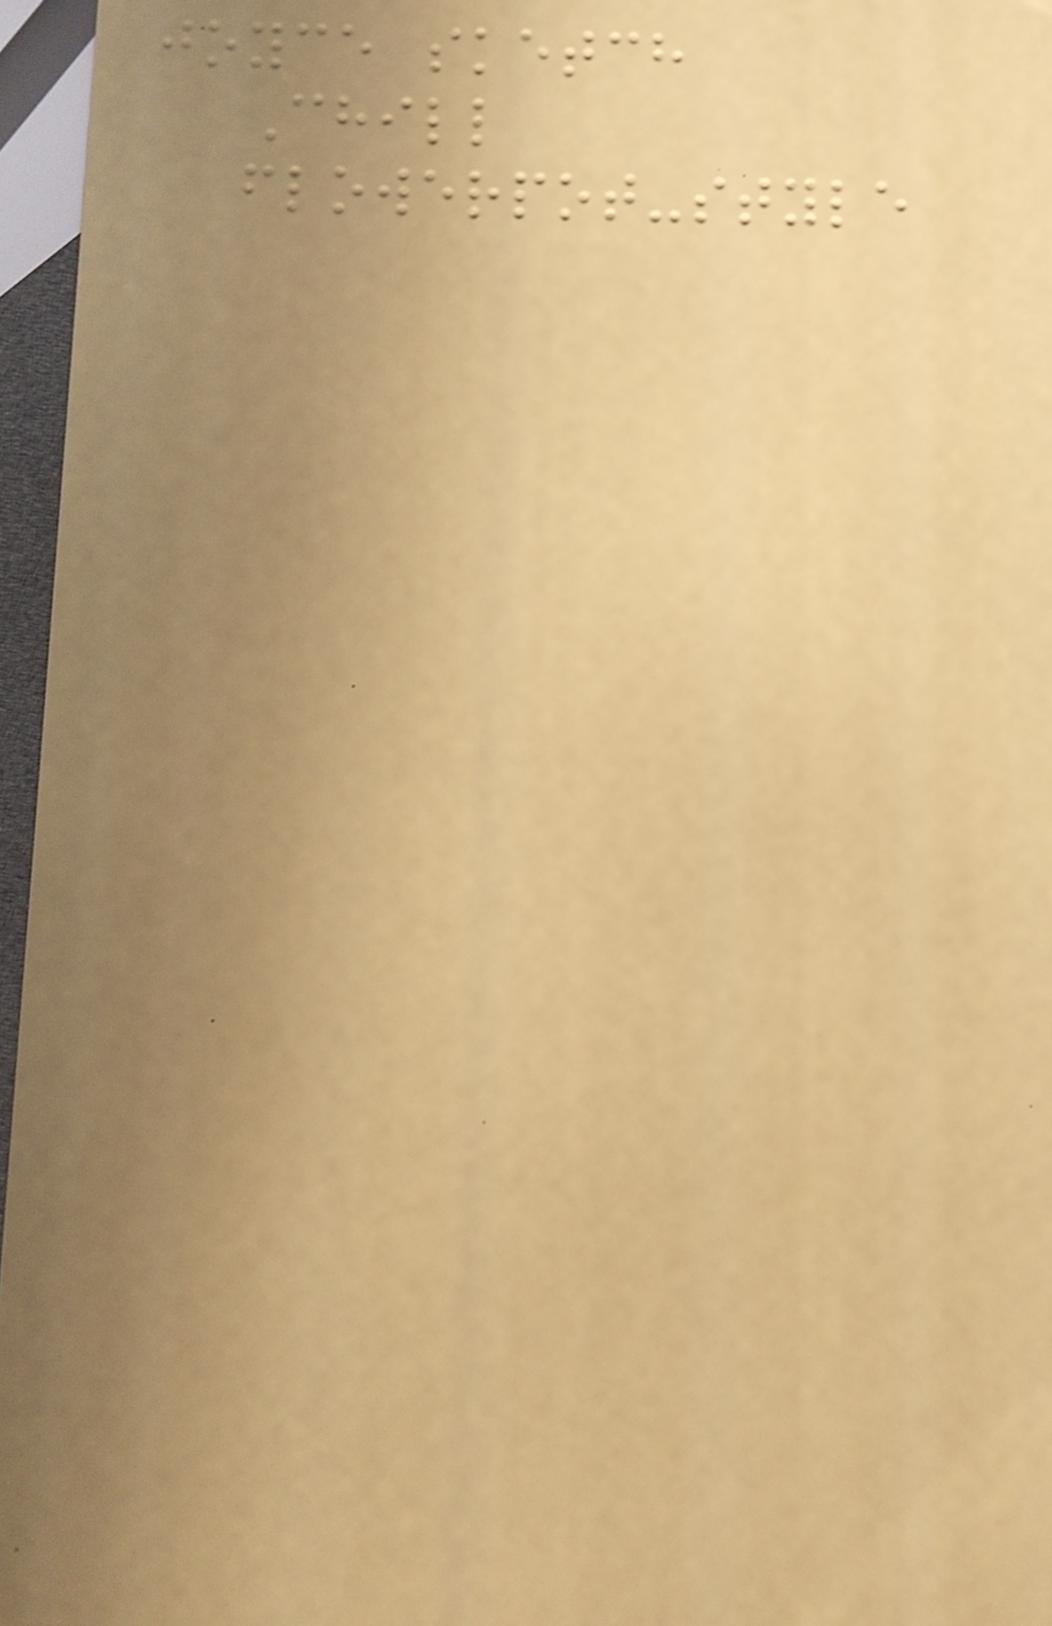joyce sketch
Chill
flowerpot-style
